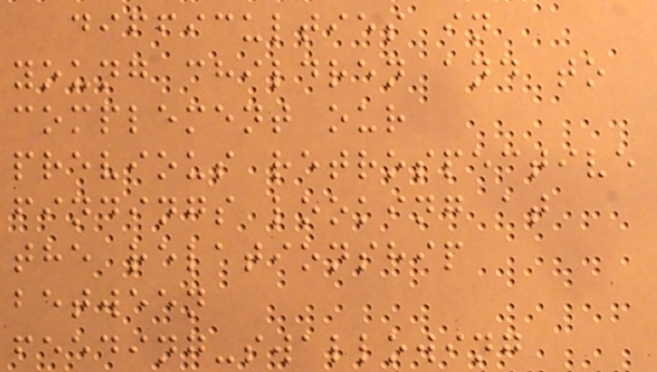difficulties in
young children and to
complement our
previous retrospective
findings looking at
the relationship
between
feeding-swallowing
